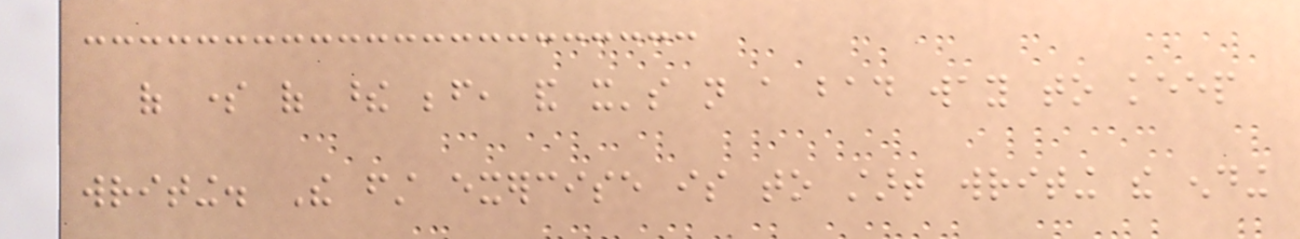of some of these before, and it's not a bad way to keep
writing. The first exercise is to start writing the ending
